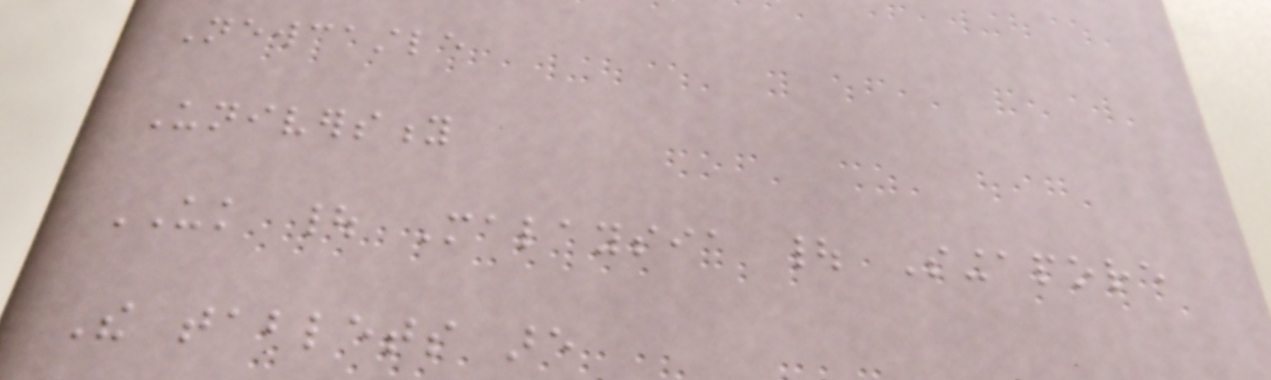Newcastle
University
UK | Malaysia | Singapore
The tablets are
